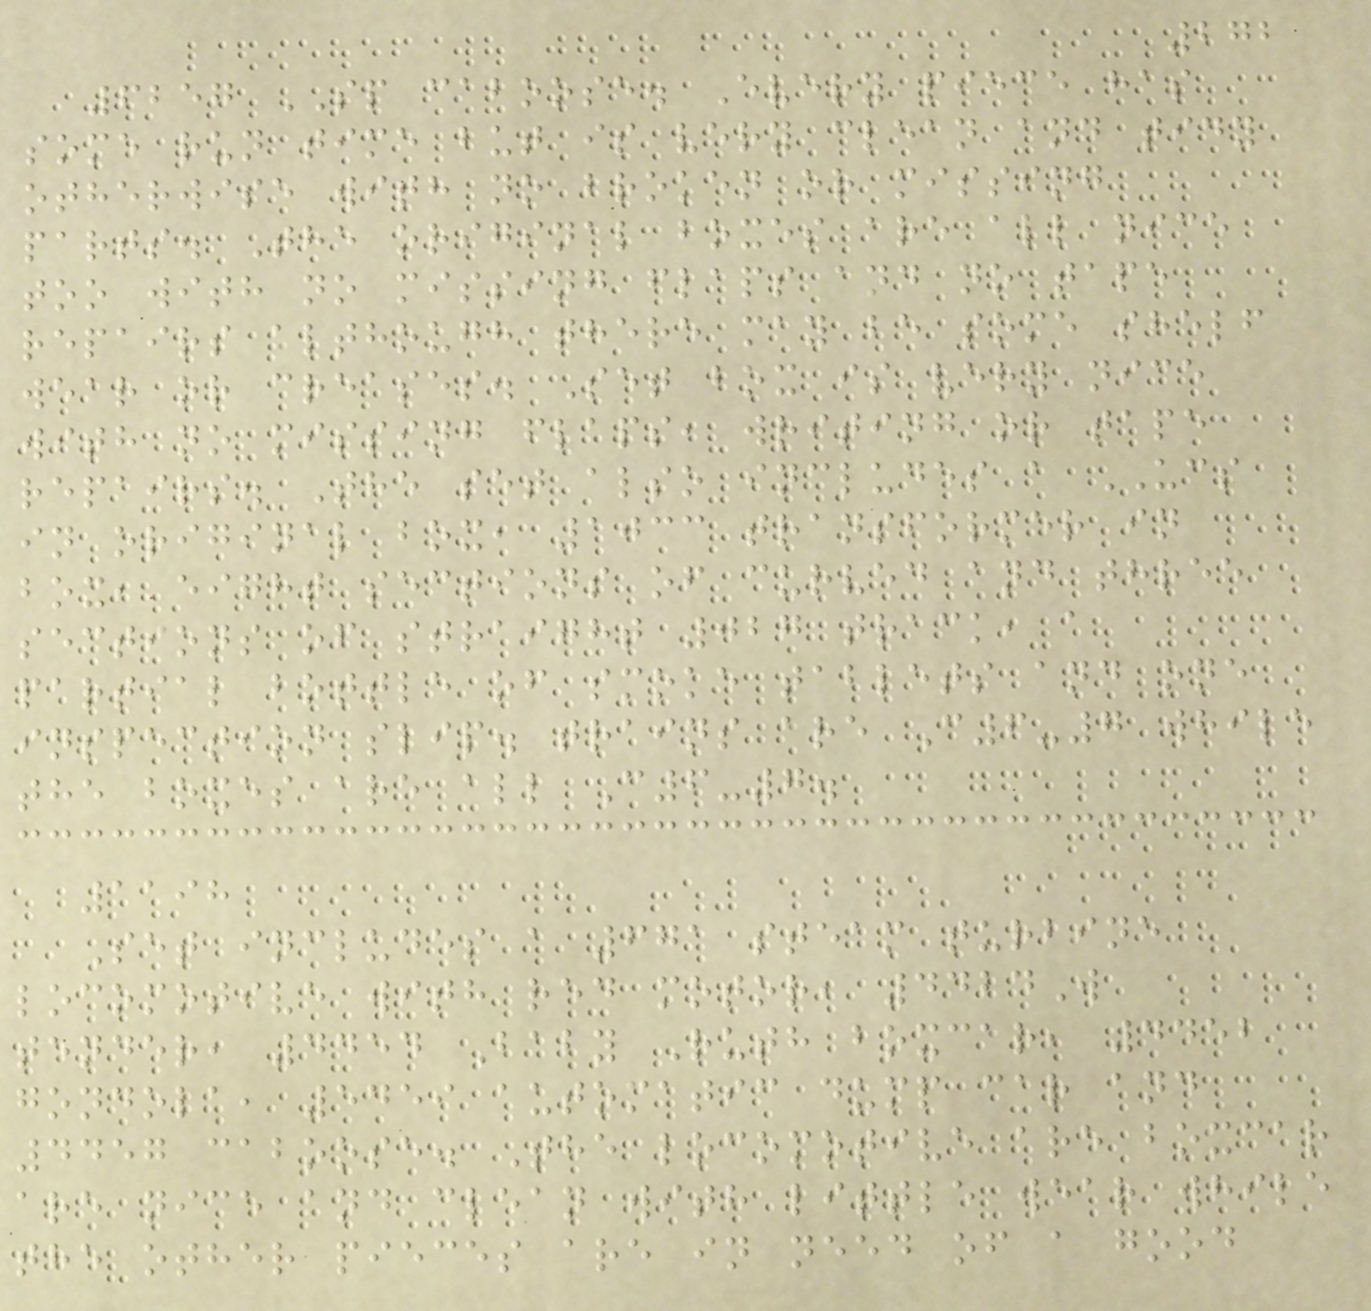272
6257 SP caboose. Every piece has
some run time but is very clean and tidy
otherwise with no broken or missing
parts. The original boxes are all nice
too with no missing flaps and no tape
repairs although there may be some shelf
wear or creases. Set box is very nice
with no missing flaps, writing or tape
repairs. The set also includes a UCS
in original box, 1033 transformer in
box, eight sections of curved and three
sections of straight 027 track, a
partial bottle of smoke tablets and one
inspection slip. trains are C6-7 while
the boxes are all C6-7.
1198
Set includes a 671 steam turbine
locomotive with red motor, 4424W
tender, 4454 Baby Ruth boxcar, 4452
gondola, 5459 automatic dump car and
4457 caboose. The locomotive are boxcar
are nice and clean with little wear while
the other pieces are in need of a good
